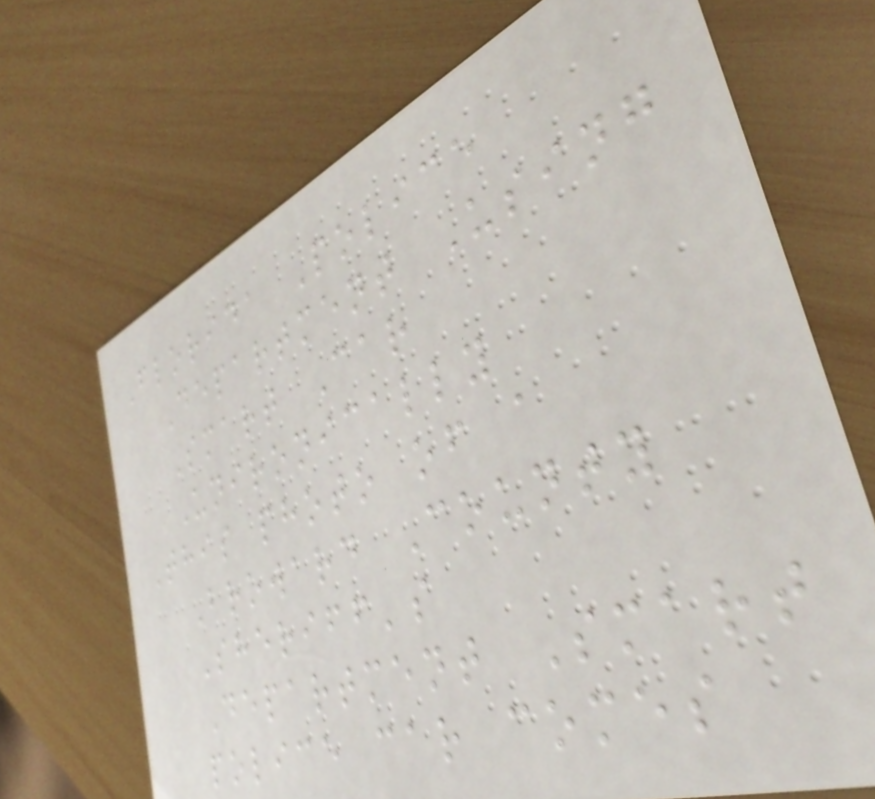Florida Police
Department Using
Smart Car
Unironically
This photo of a
Broward County
Sheriff's
Department Smart
police car comes
